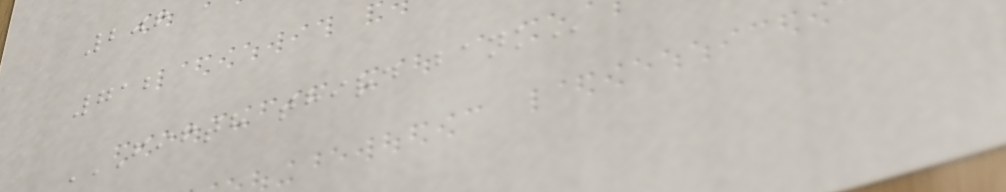206
712
FIFTH THIRD BANK
